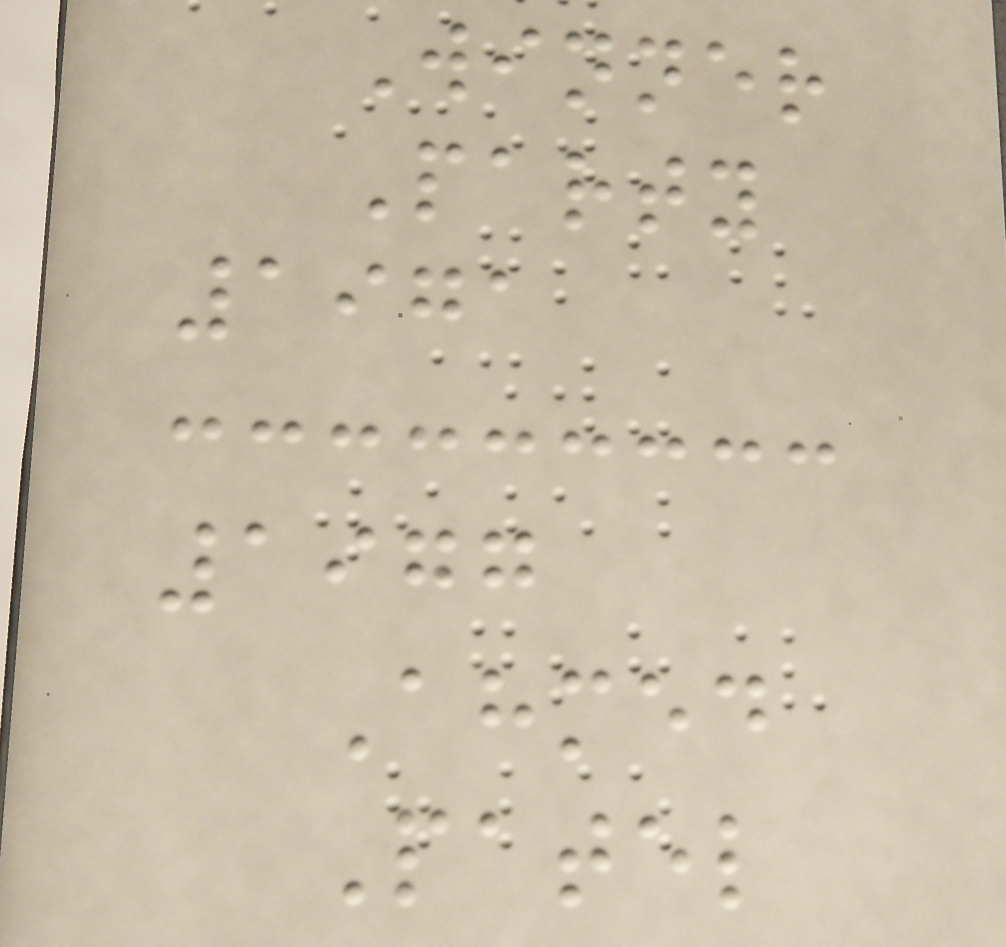Winner
Party
1971
1977
Ahmed
Patel
